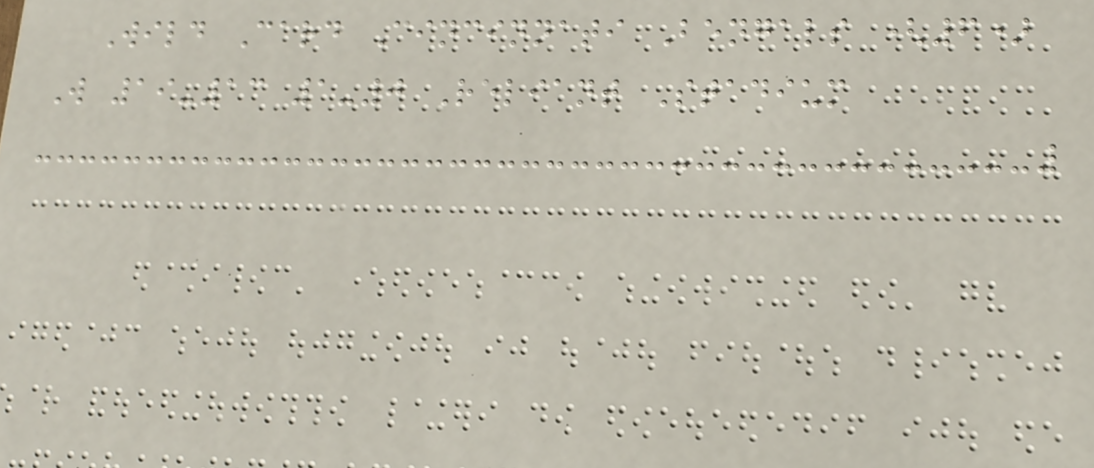Wild Card Cincinnati Bengals (6)
W 19-13 1-0 Reliant Stadium
